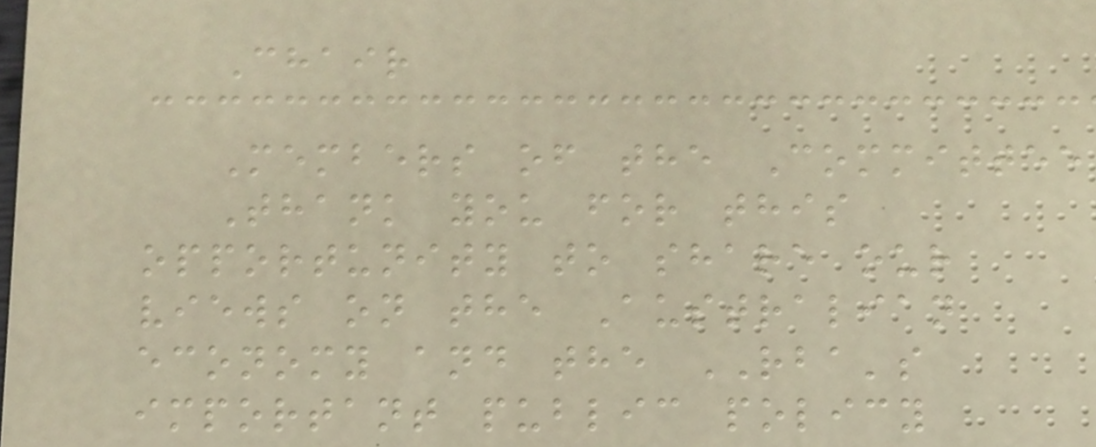Chair
Members of the Committee
Thank you for this
opportunity to share our
views on the Australian
economy and the RBA's
important public policy
